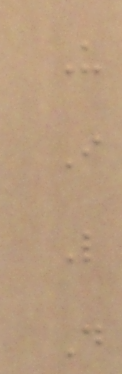U
I
L
D
